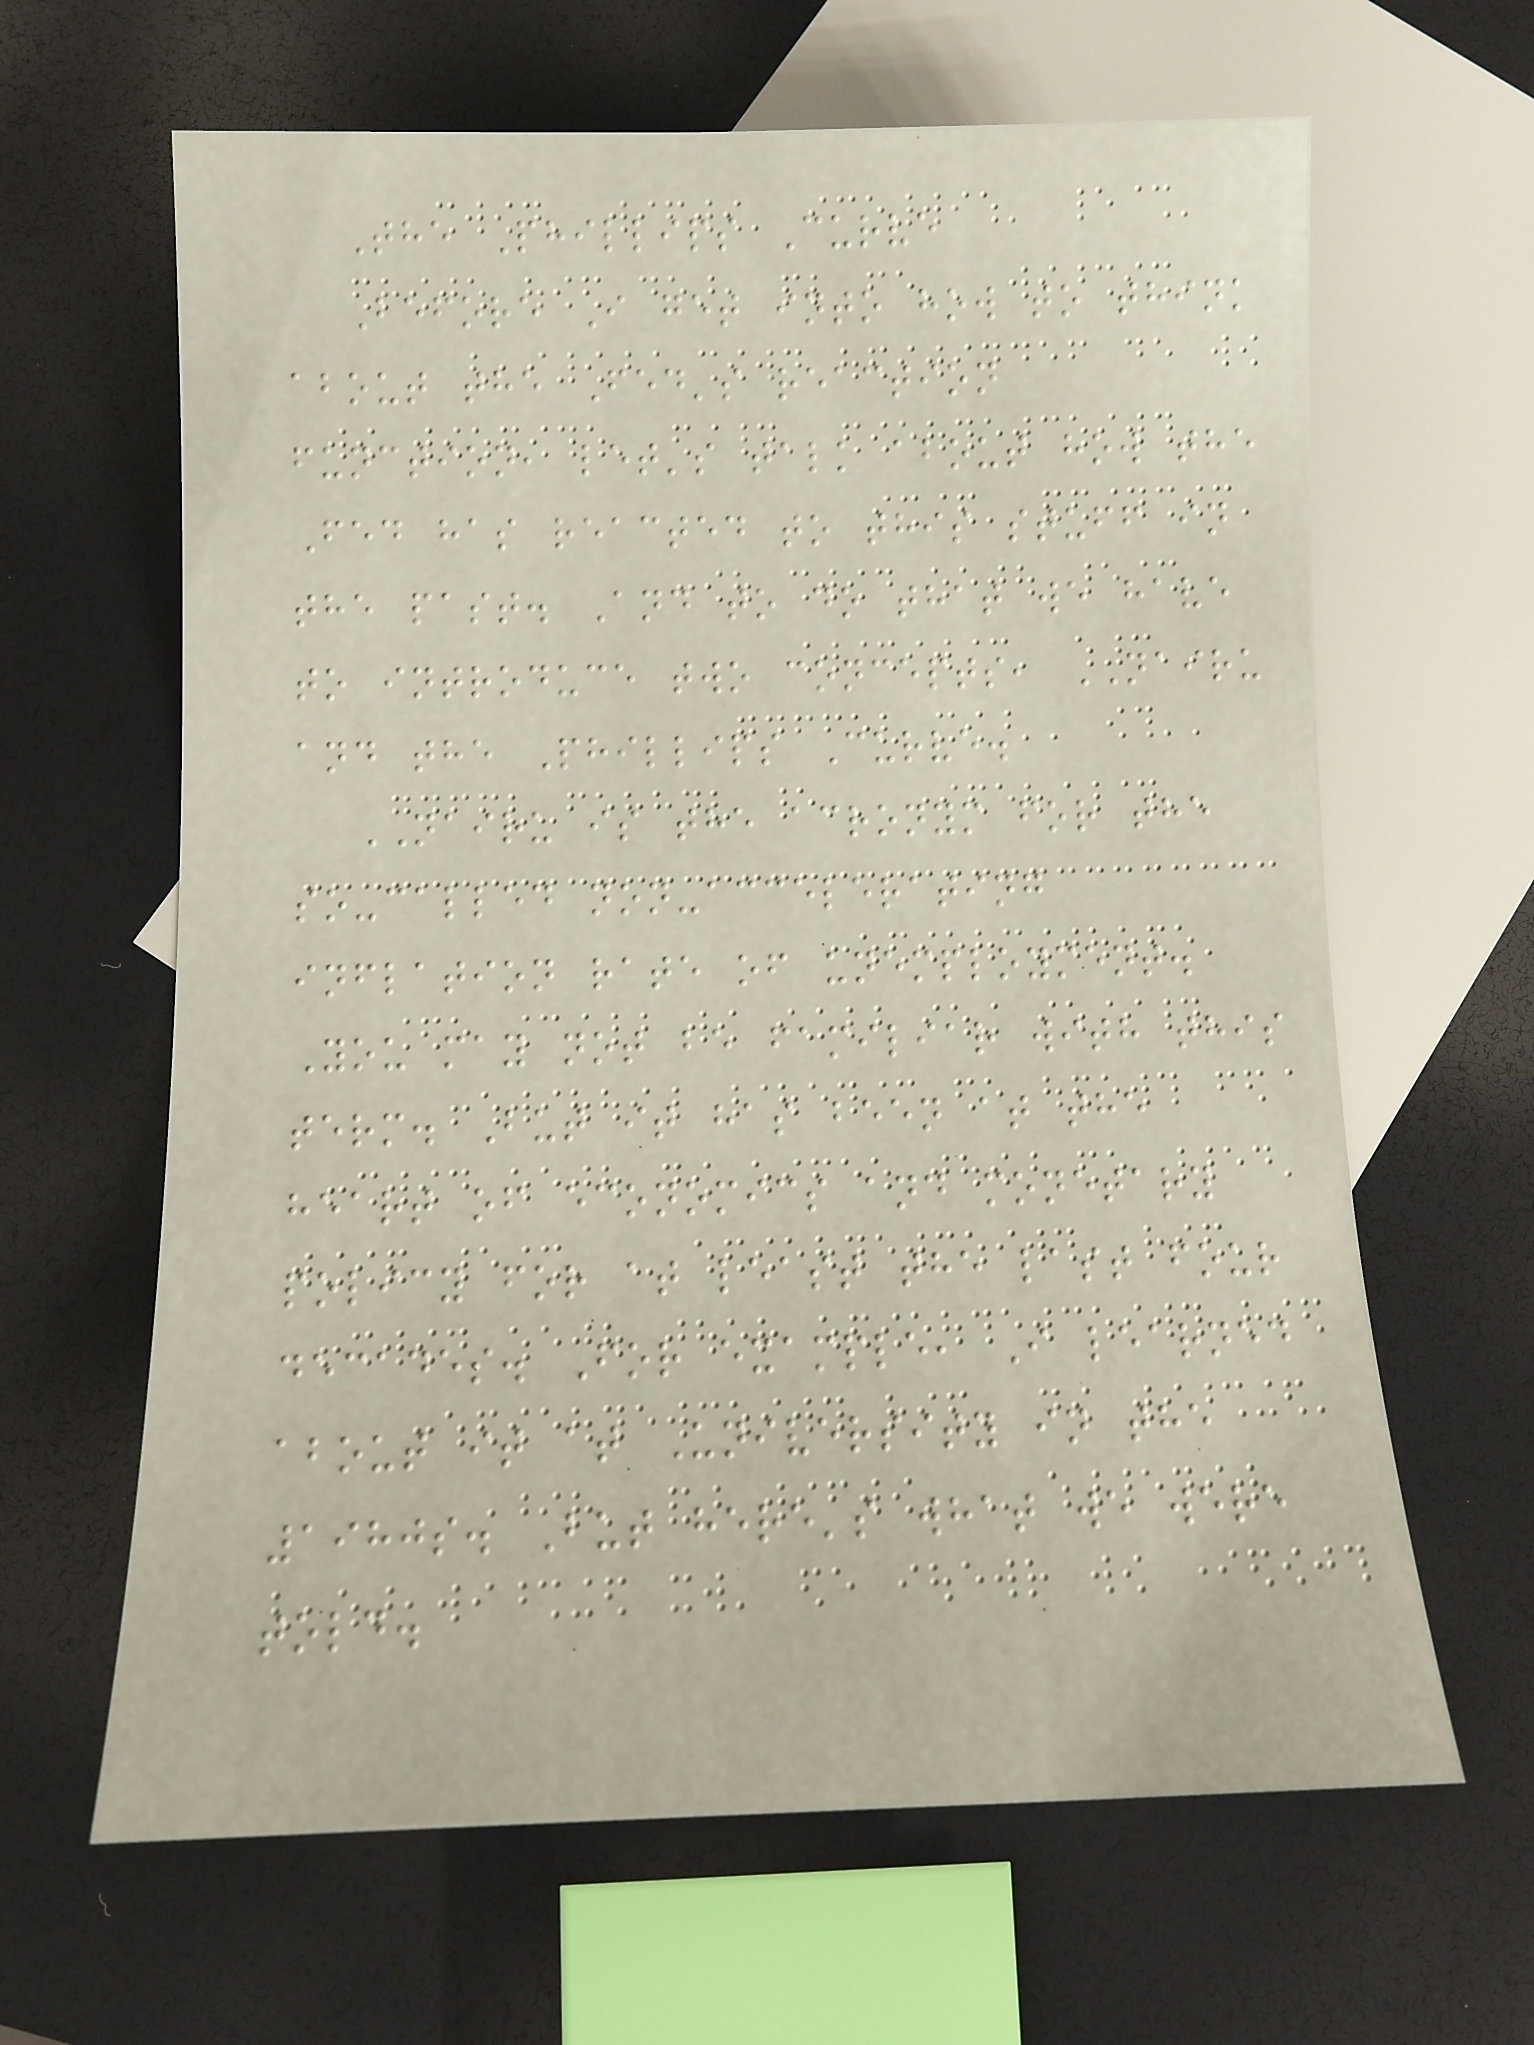The Phillips Curve
Before I get into how to think
about the Fed's reaction
function, let's talk about how the
Fed has reacted to this stuff in
the past. And to do that we have
to introduce two concepts, NAIRU
and the Phillips Curve.
NAIRU is the acronym for the
so-called non-accelerating
inflation rate of unemployment.
You may not be familiar with this
term. But it has been at the
heart of economics and monetary
policy for at least the last four
decades. For example, I learned
about it at University in the
1980s. But here's what we were
told.
